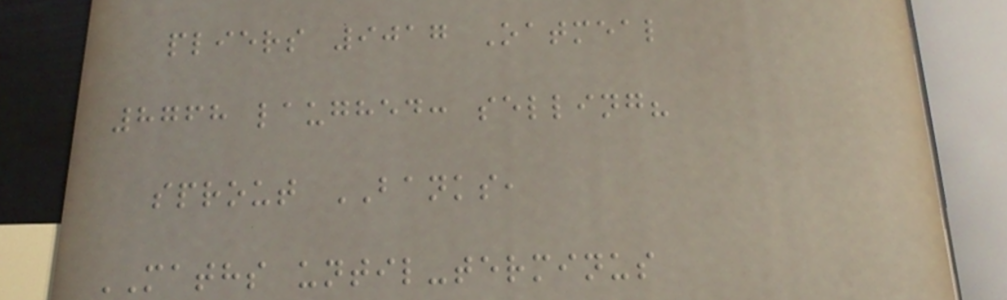pliers 9017 Oatmeal
8768 laughed: selling?
sprout BANKS,
MATHS until-terminus
